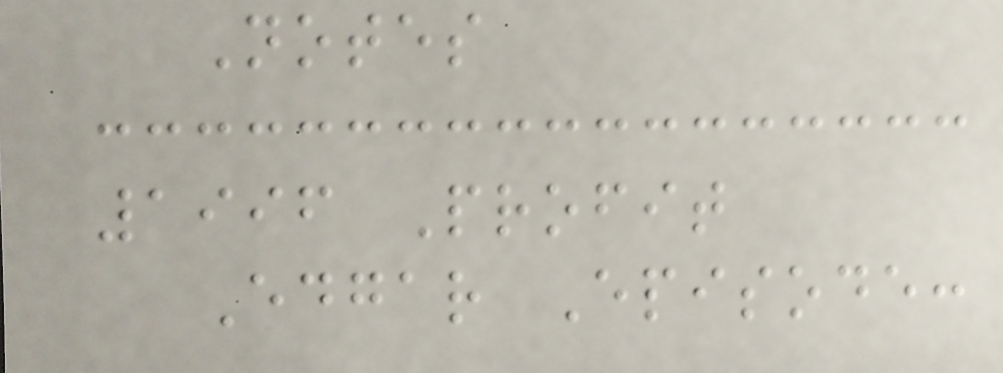Notes
1996 Profit
Edgar Episode:
